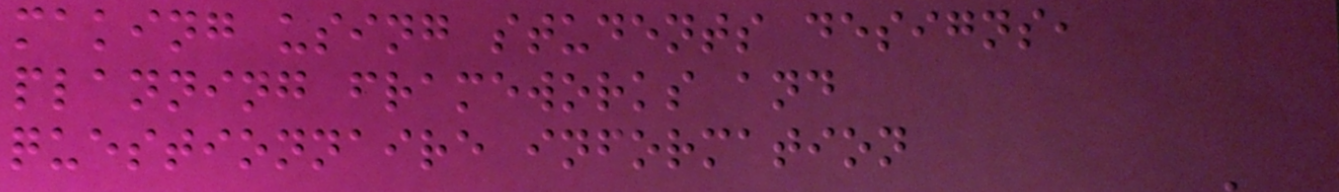making using students designs,
planning frameworks and
questionnaire information
